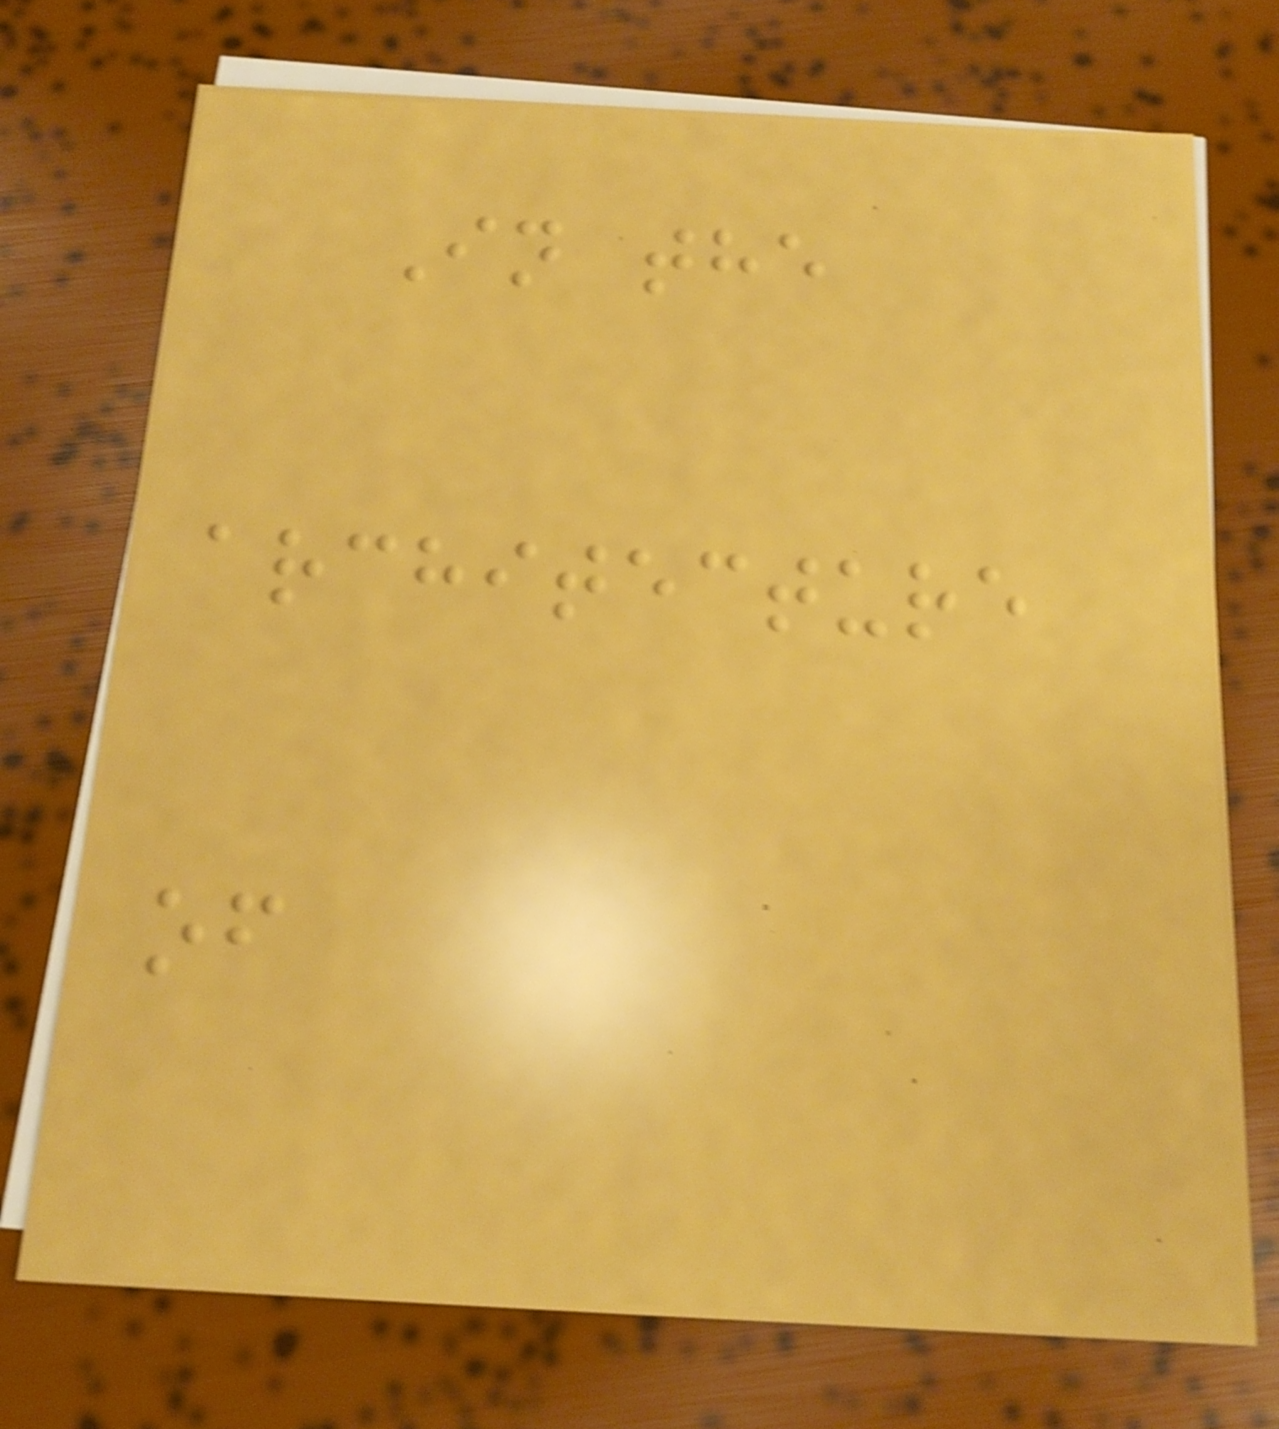In the
architecture
of
